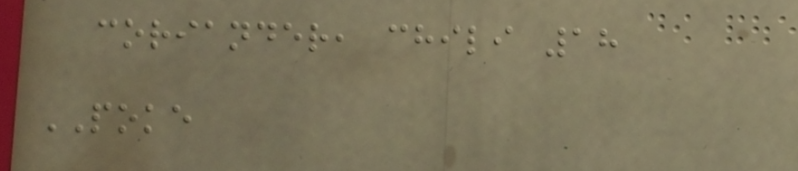coriander, chili 18
POKE
